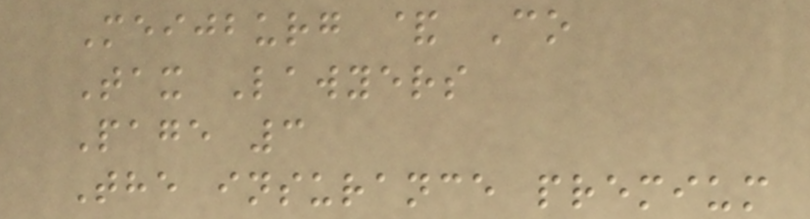Meijburg & Co
Tax Lawyers
Page 3
The insurance premium
